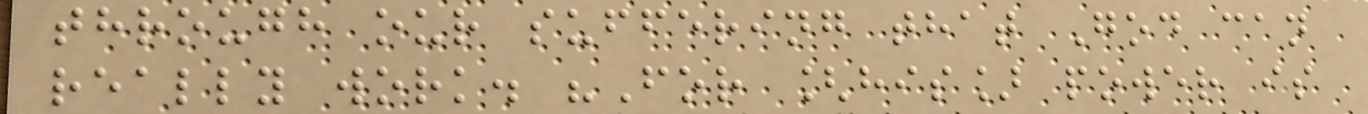through our suffering that God can
really work. "For [his] power is
